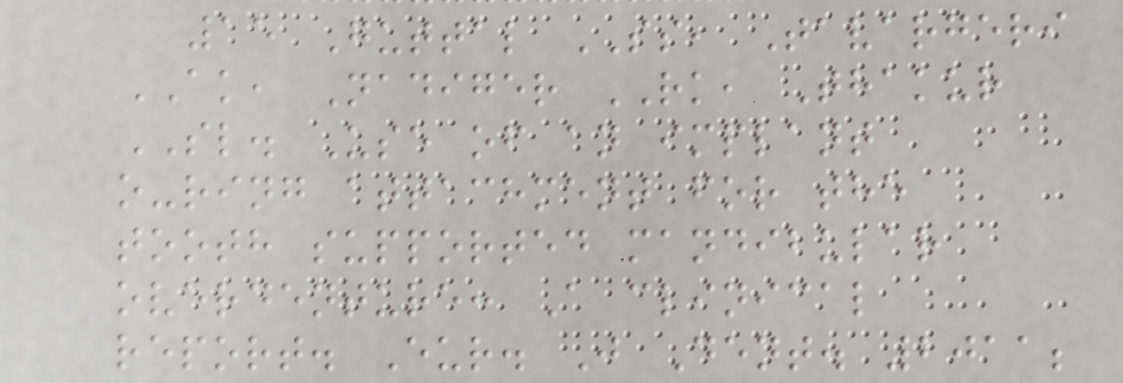15 Guttal SS, Tavargeri
AK, Nadiger RK, Thakur
SL. Use of an implant
o-ring attachment for the
tooth supported mandibular
overdenture: A clinical
report. Eur. J Dent. 2011;
